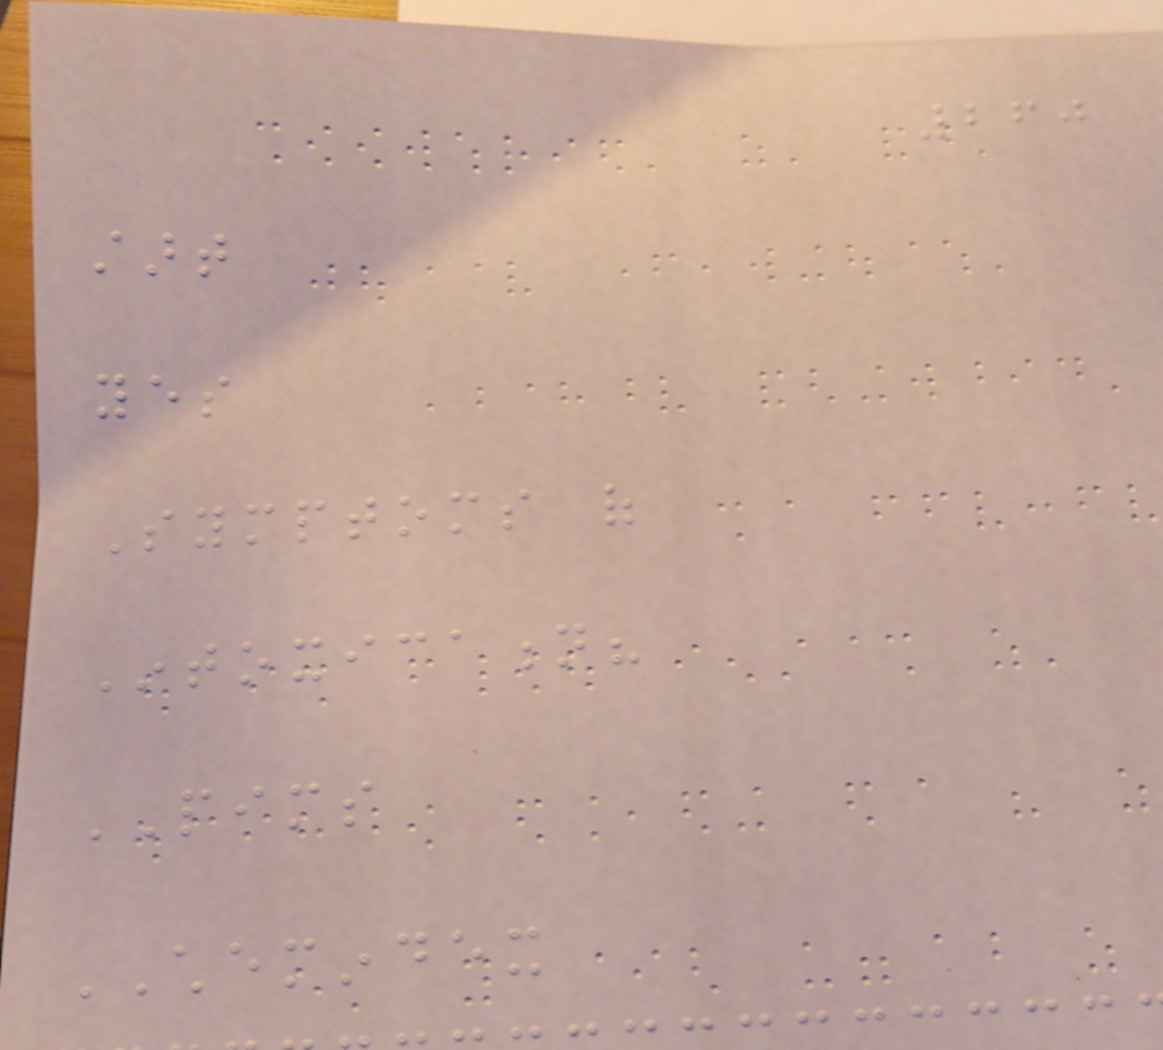260
start
yes
Symptoms of
Intoxication?
PIMS
CHEMINDEX
